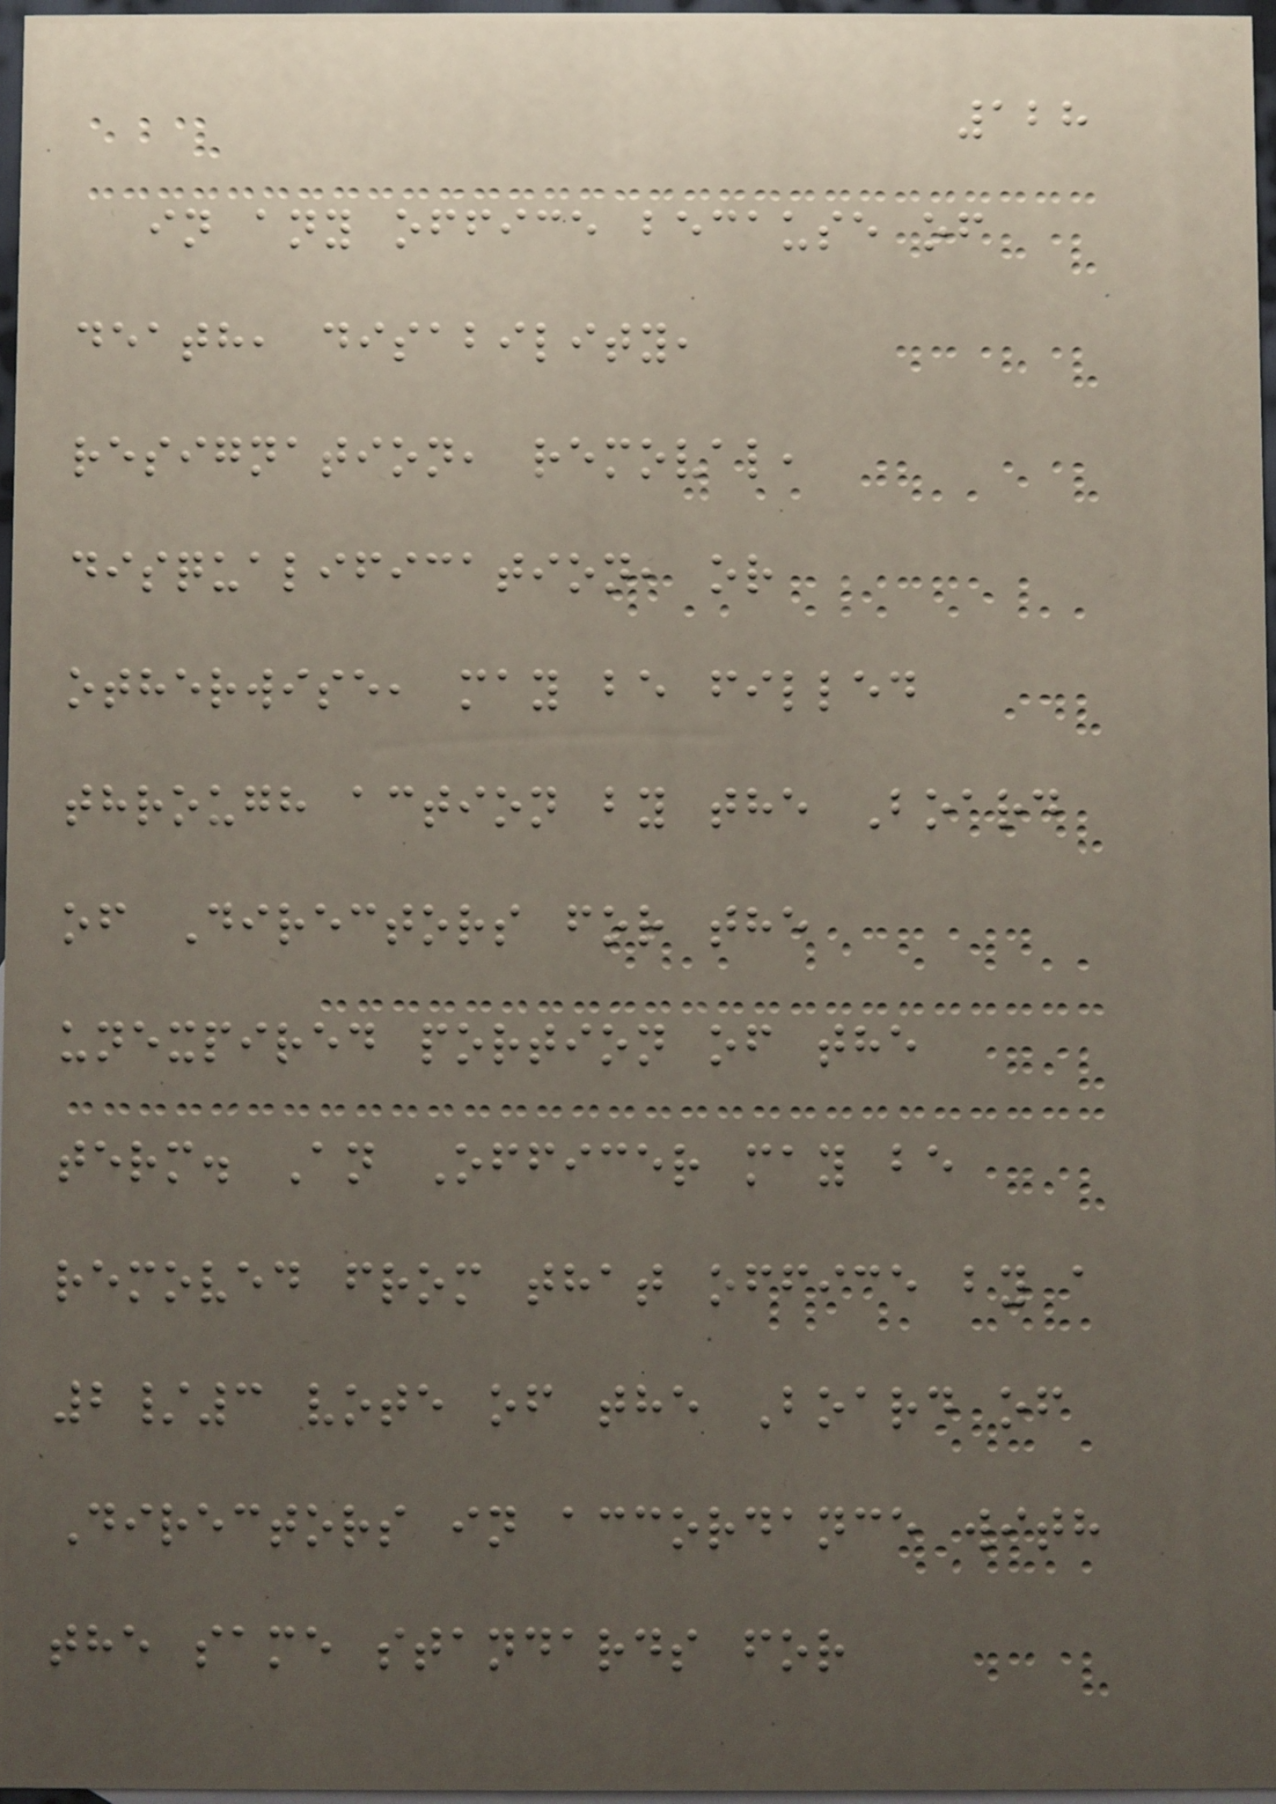128
in any office because of
death, disability,
resignation, removal,
disqualification, or
otherwise, may be filled
through action by the Board
of Directors for the
unexpired portion of the
term. An Officer may be
removed from that office by a
2/3 vote of the Board of
Directors in accordance with
the same standards for
